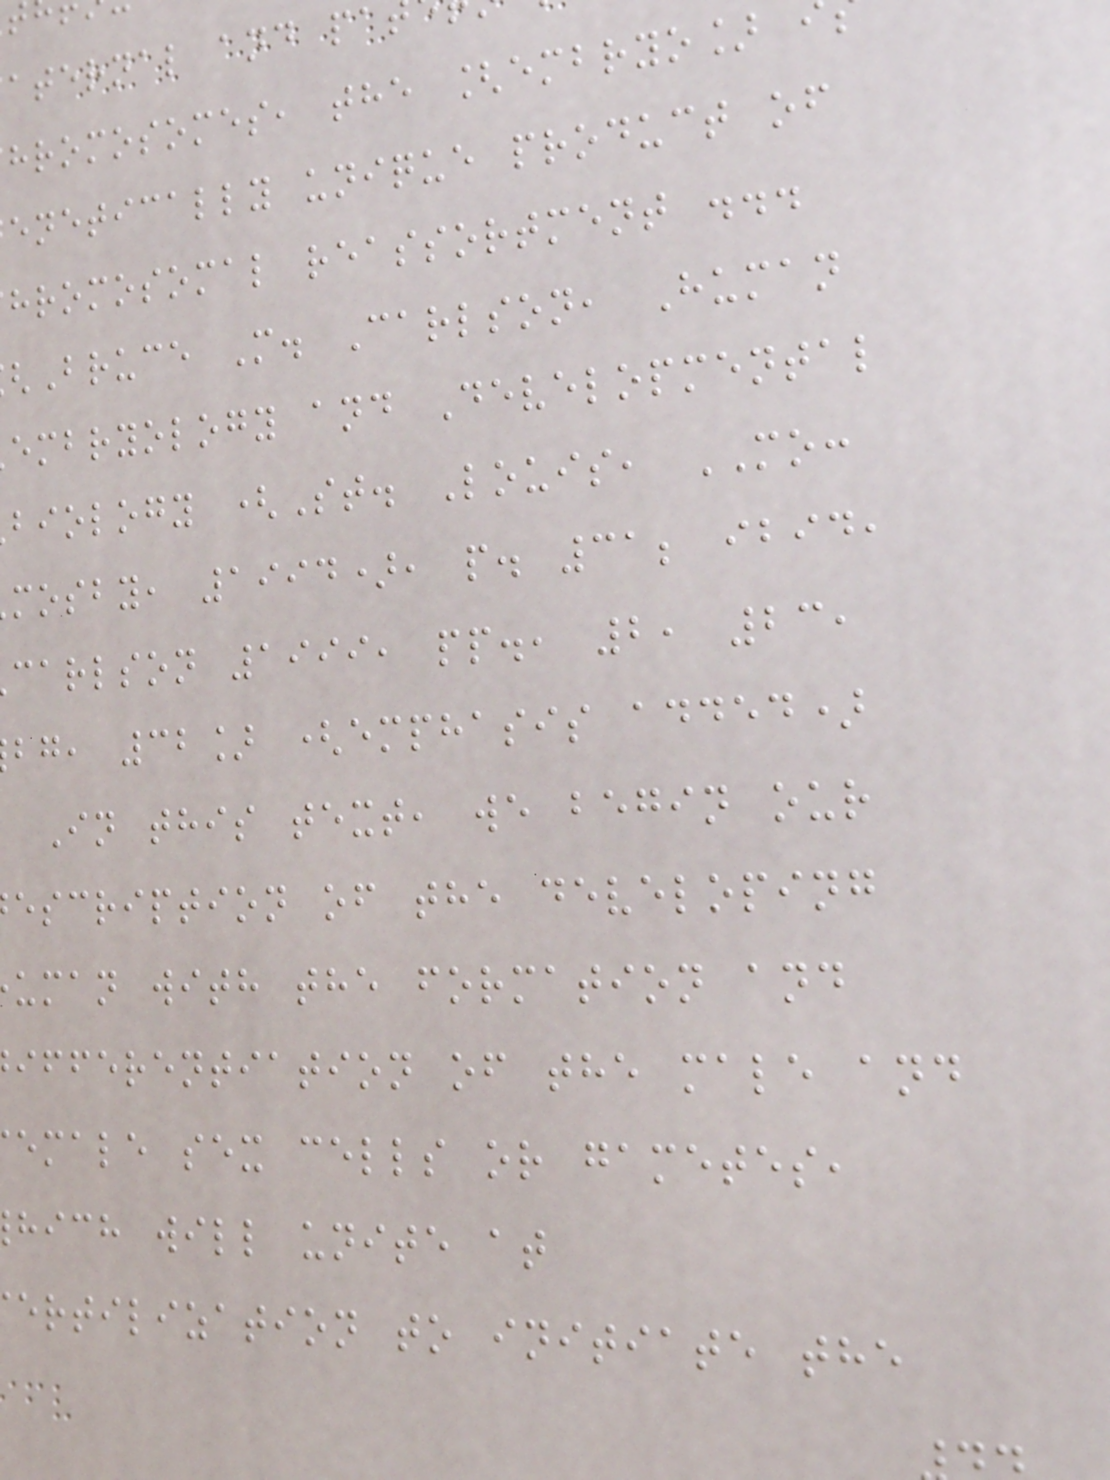aternal and pa
hromosomes, the [embryo]
enetically unique product of
hromosomal reassortment ...
Bruce M. Carlson, Human
embryology and Developmental
biology (St. Louis, MO:
mosby, 1994), p. 31; ibid,
carlson 1999, pp., 2, 23,
bg, 32] (emphasis added)
In this text, we begin our
escription of the developing
uman with the formation and
ifferentiation of the male and
emale sex cells or gametes,
hich will unite at
ertilization to initiate the
